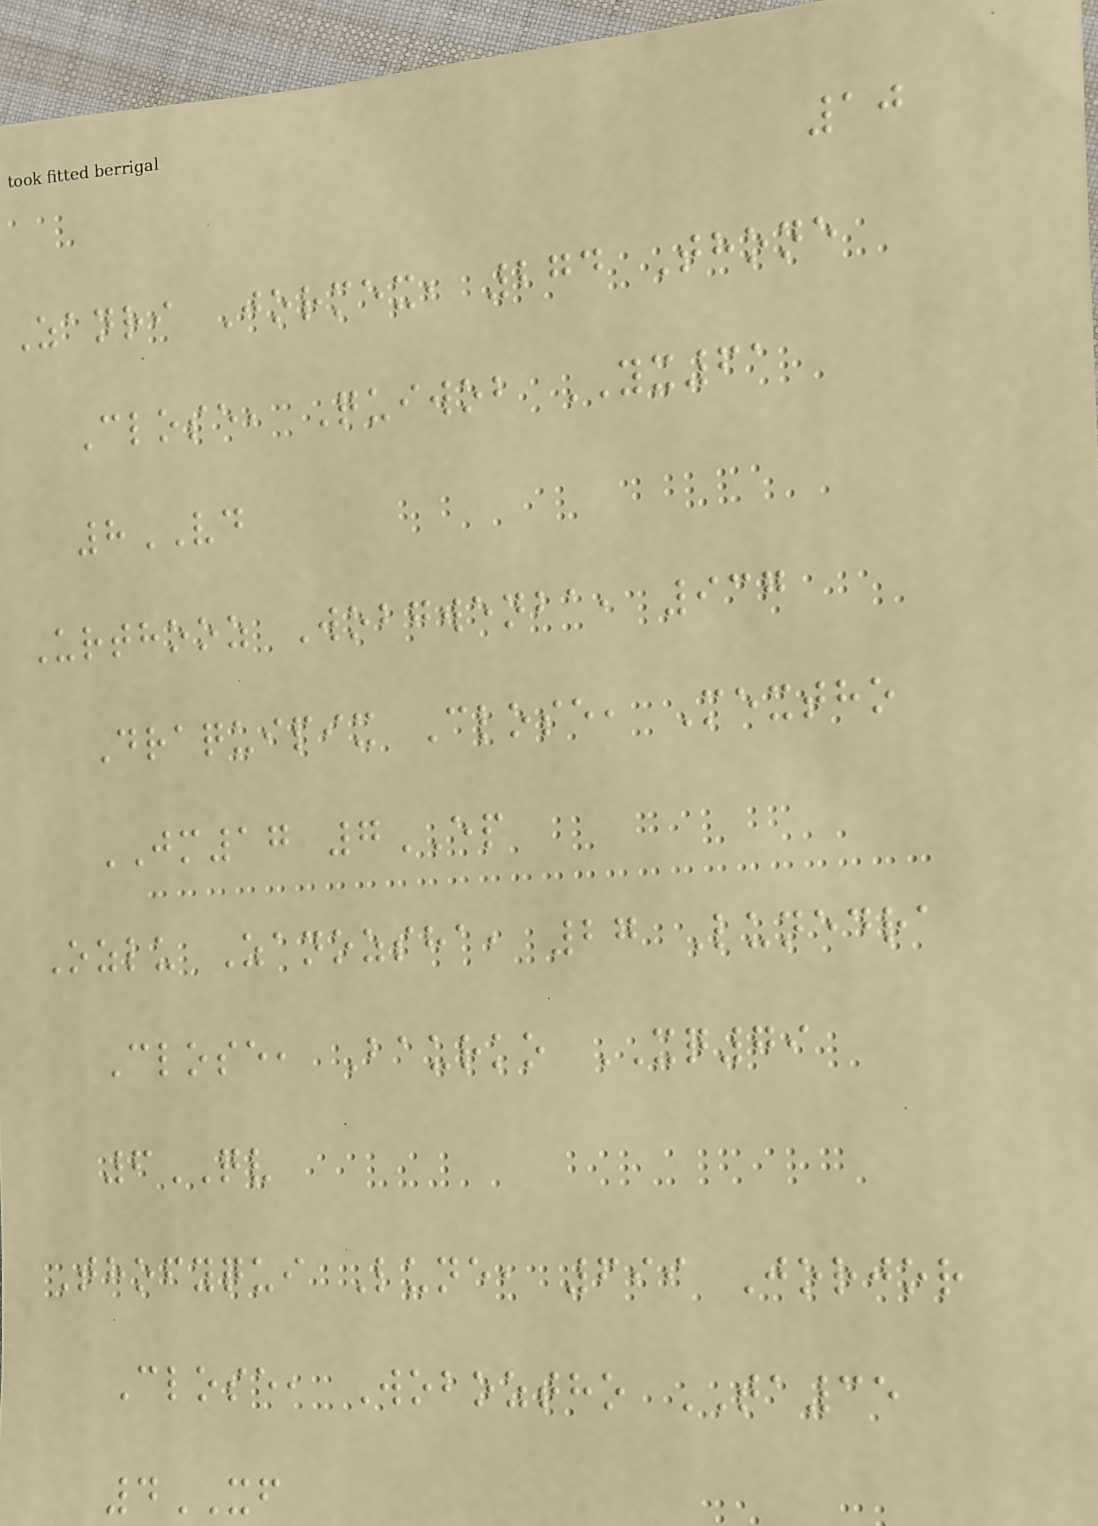10
Zanri Jormex, 274 Thone
Close, Quiwob YX61
8VD
Urthooz Wobgwenba, 937
Draquipix Close, Mextho
JM17 7EP
Ozlu Zanozsha, 27 Lunedra
Close, Baurko XQ79
6QV
Thofyqui Lune, 699 Jorjor
Close, Woboztho TA35
4XF
